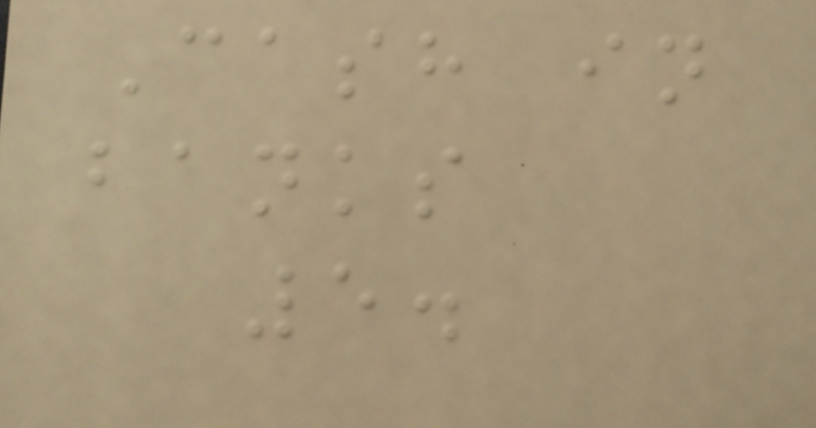Cash in
banks
5.
